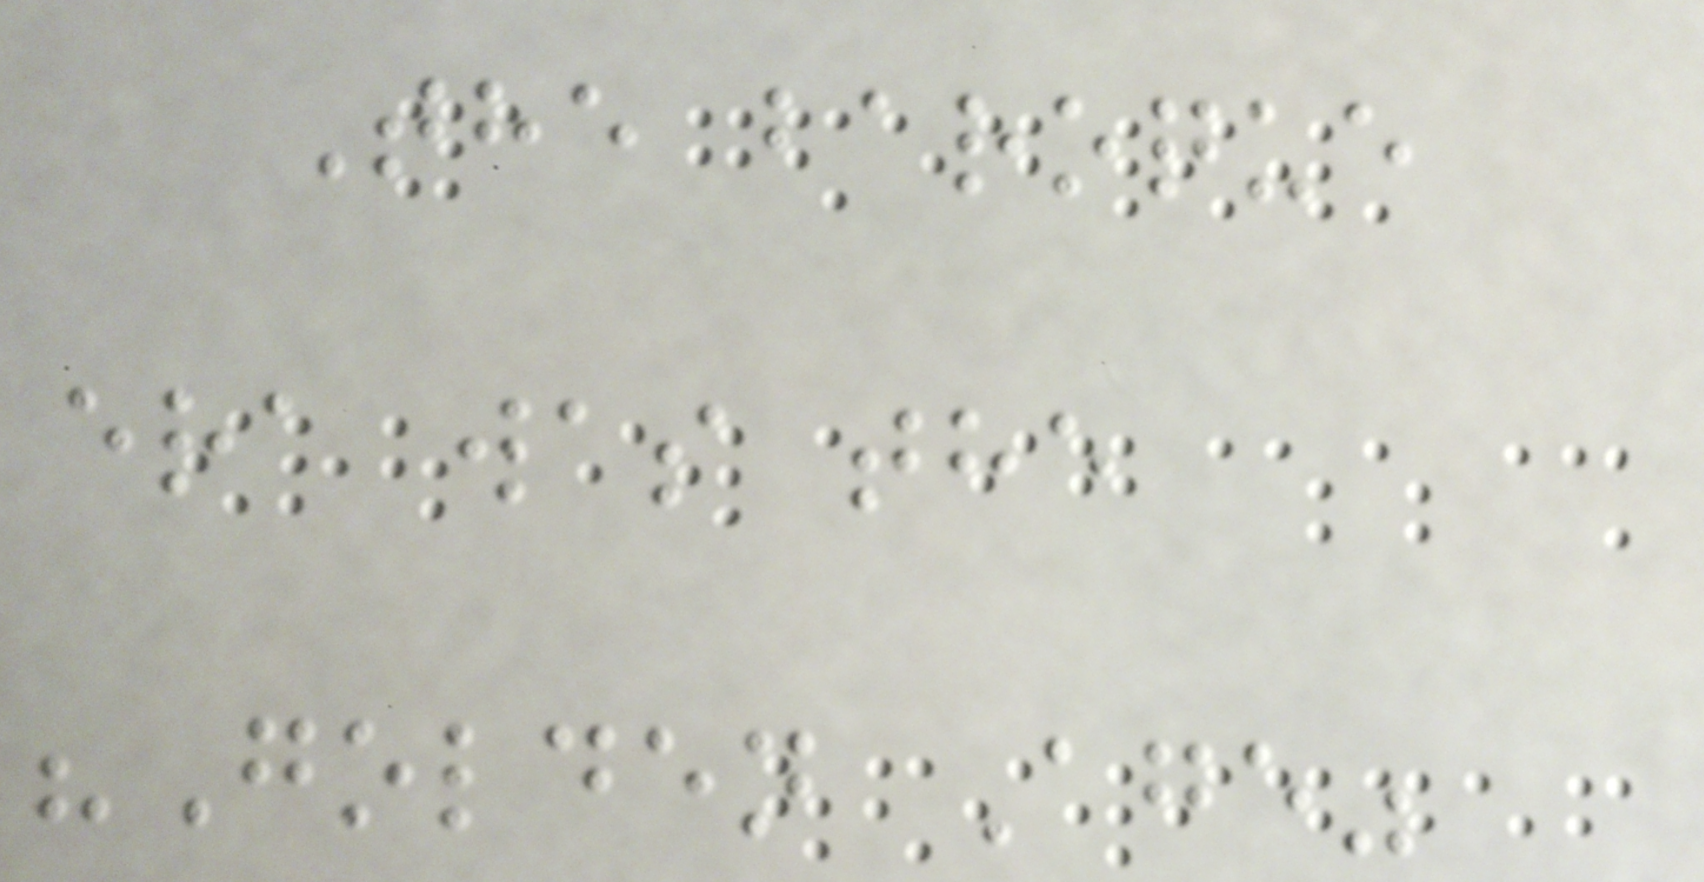The baroque
era was the
"Golden Age"
